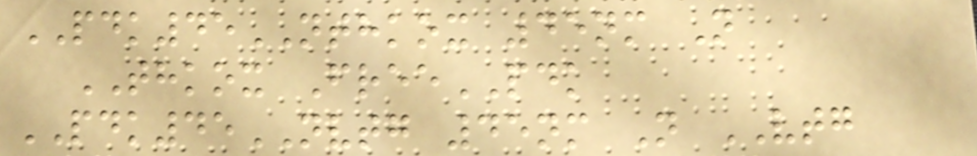PDK45NTHKOX 45nm N
THKOX FreePDK
PDK45NVTG 45nm N VTG
